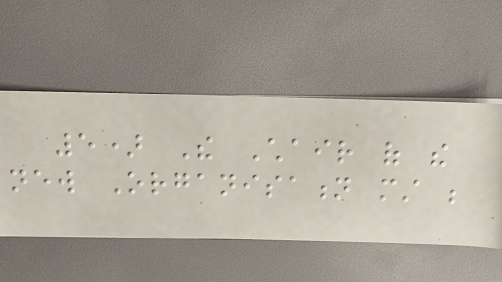5) The Chair of the
new Organisation must be
